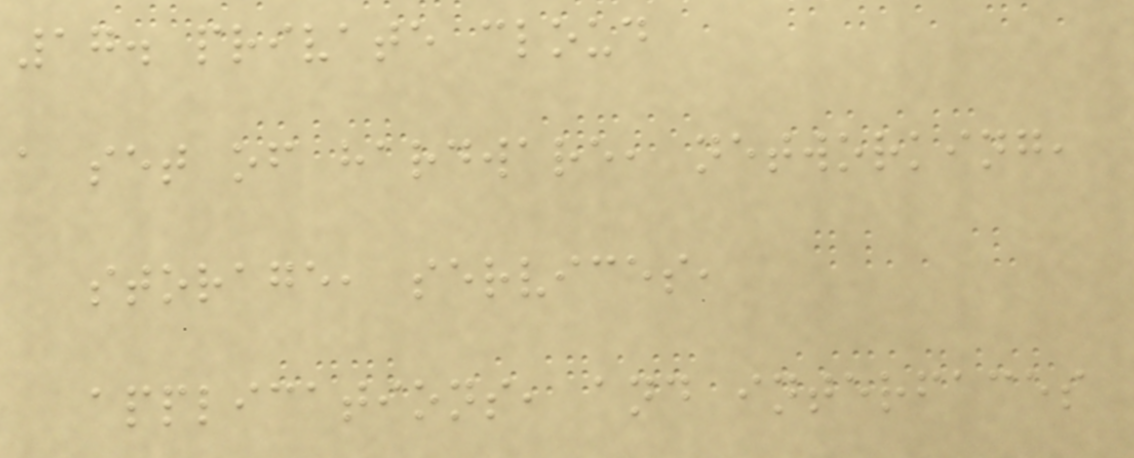17. private cloud
a set of hardware, networking,
storage, services,
applications, and interfaces
